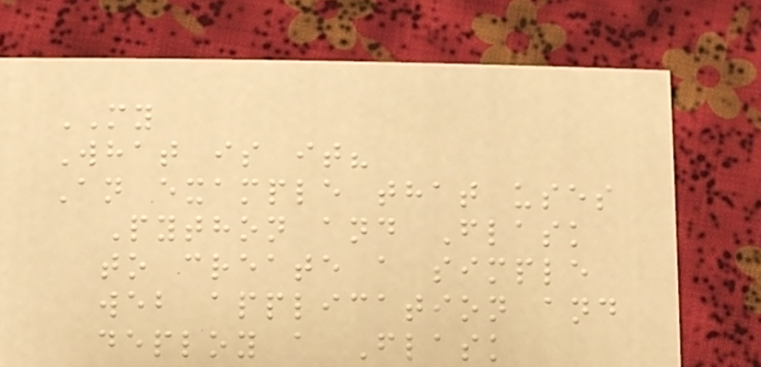MY
What is it?
An example that uses
Python and Flask
to create a simple
web application and
deploy a Flask
